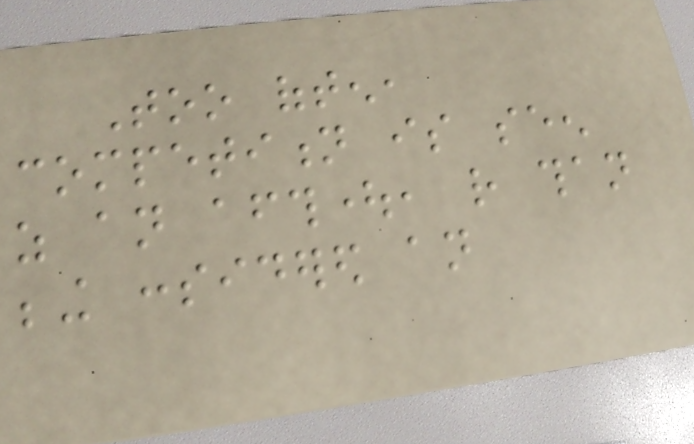Too often,
competition is seen
as an afterthought, rather than
being considered an
